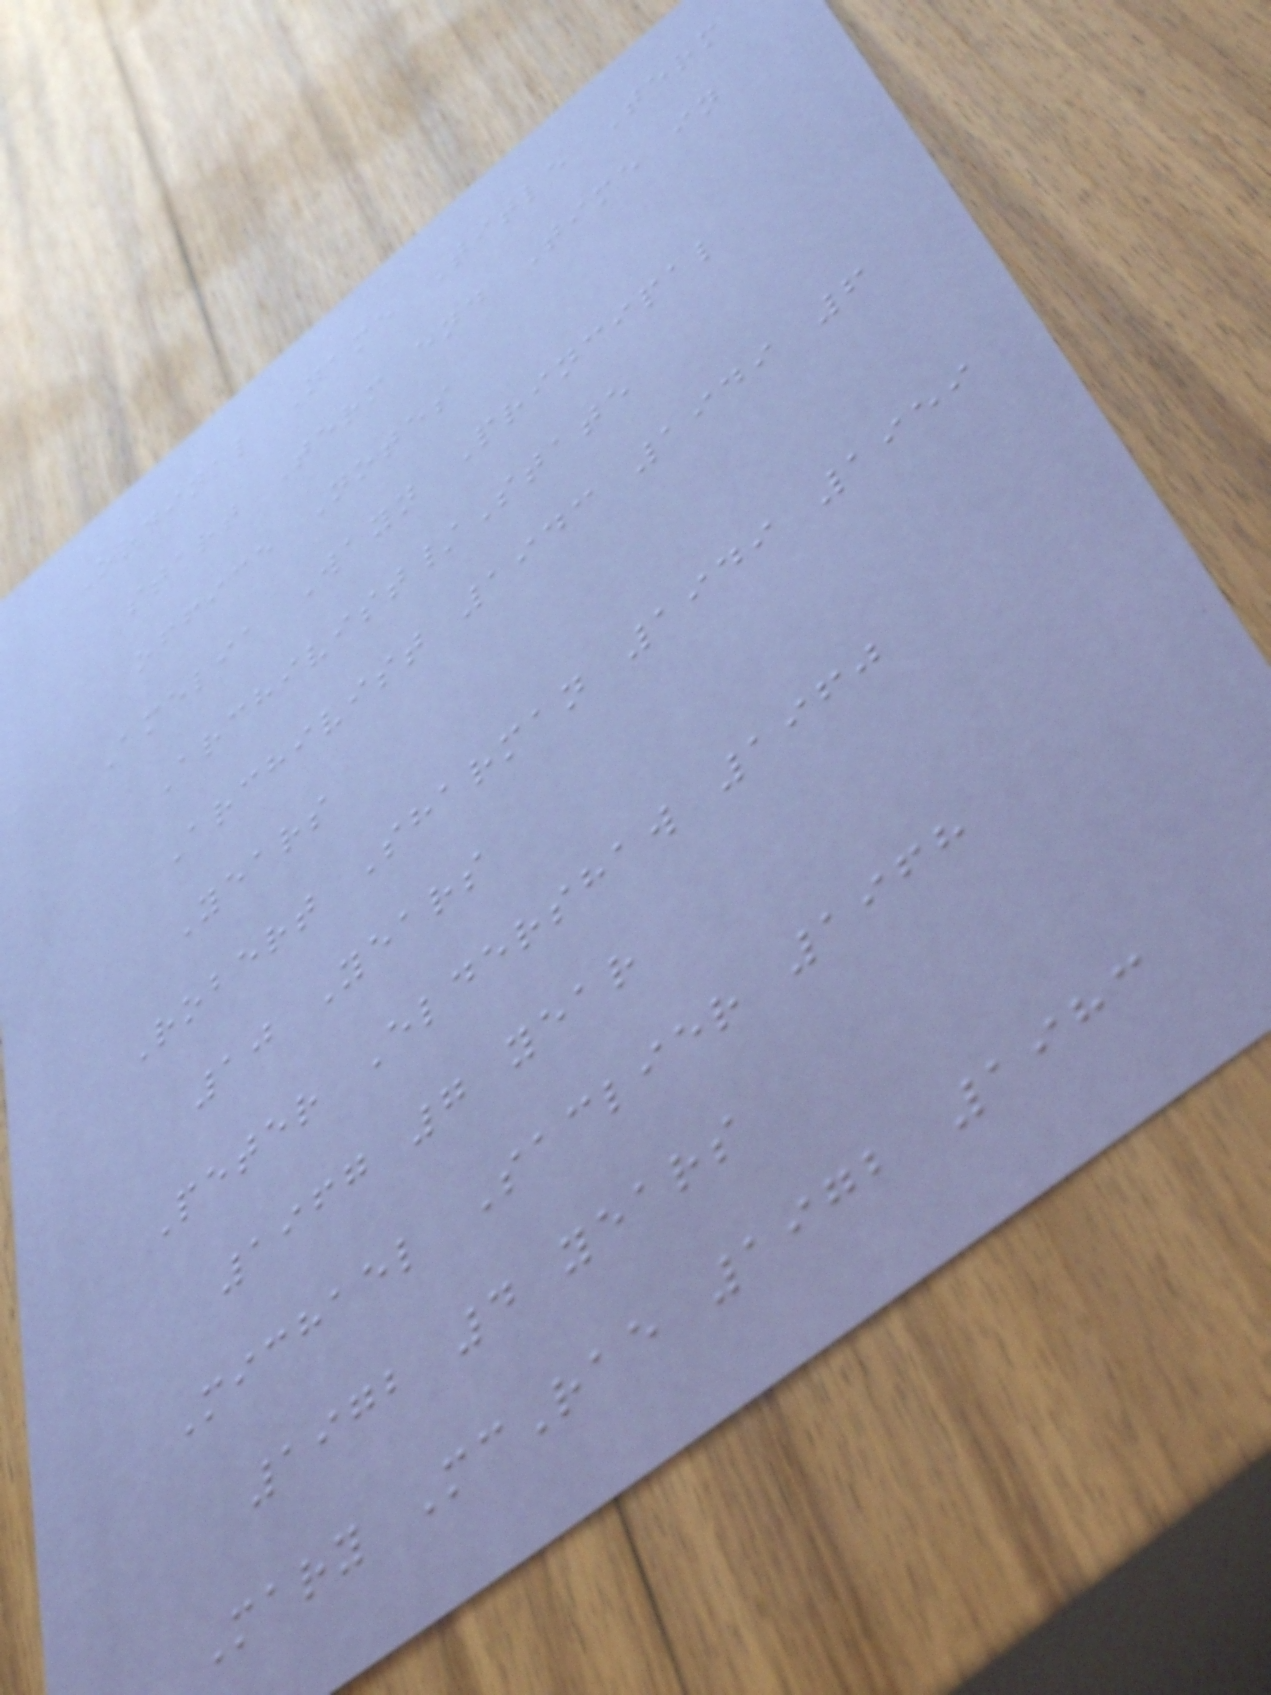Ordinal Name Title Term
start Term end Time in
office Notes
Amelia Wayn Principal
Archivist/State
Archivist 1943 1949 6
Years
Robert Sharman 1949 1959
10 Years
Peter Eldershaw 1960
1967 7 year
Michael Saclier 1968
1972 4 years
Mary McRae 1972 1983
